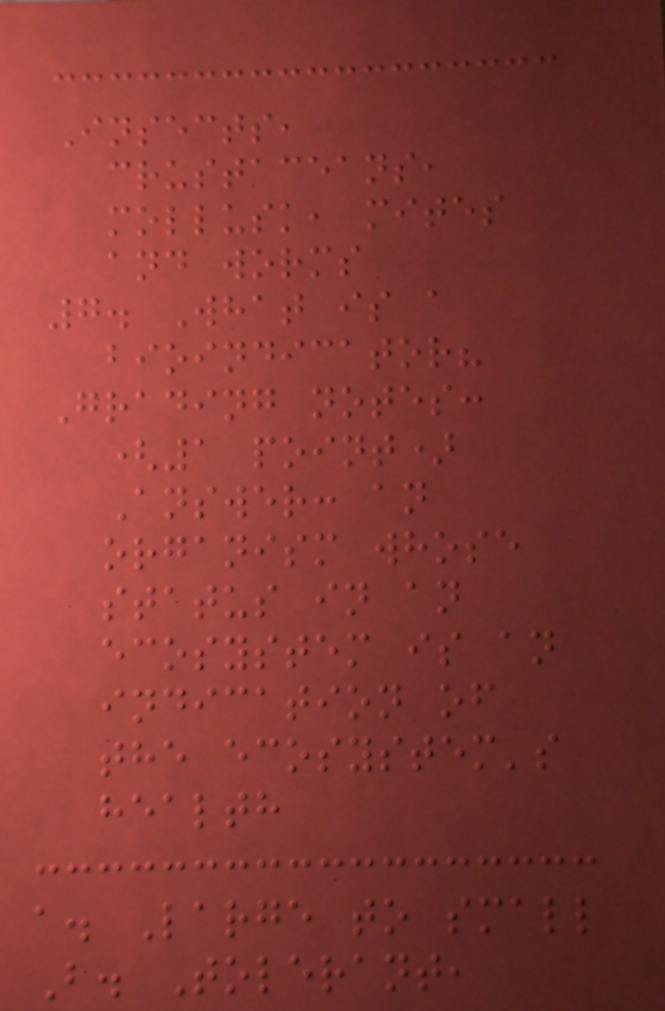Insects,
crustaceans,
mollusk, mites
and worms
7. What is a
bioindicator?
Grading notes:
(1 point)
Answer: an
organism whose
status in an
ecosystem is an
indication of
the ecosystem's
health
a. Large to small
B. Tolerant,
